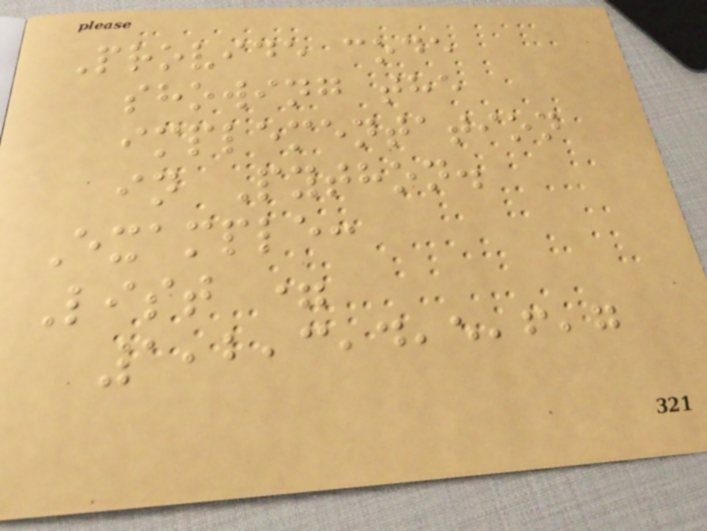Provide code
showing the
implementation
in Python.
Example:
List =
1,2,3,4,5,6,7
